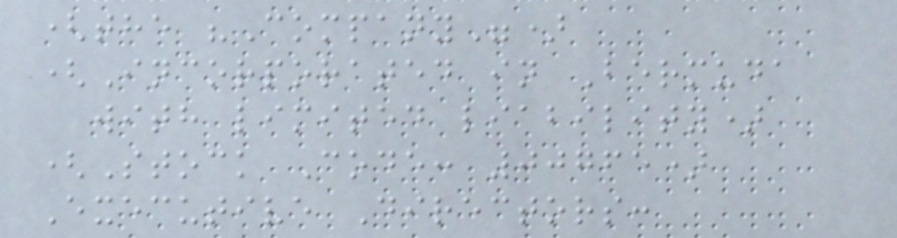(the "Company")
(Incorporated in Bermuda
with limited liability)
(Stock Code: 00765)
Executive Directors:
